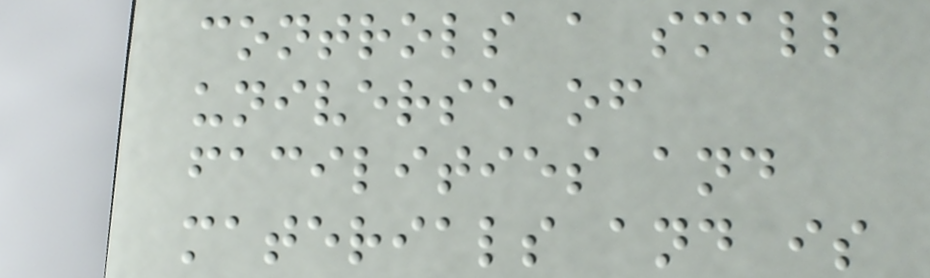controls a small
universe of
facilities and
materials and is
